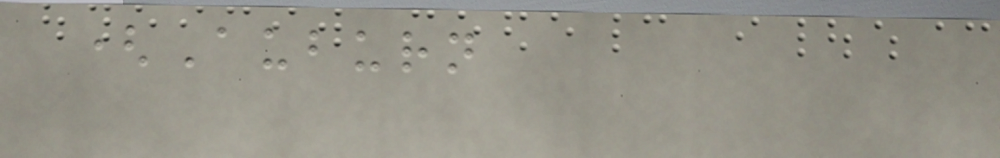(Auburn
